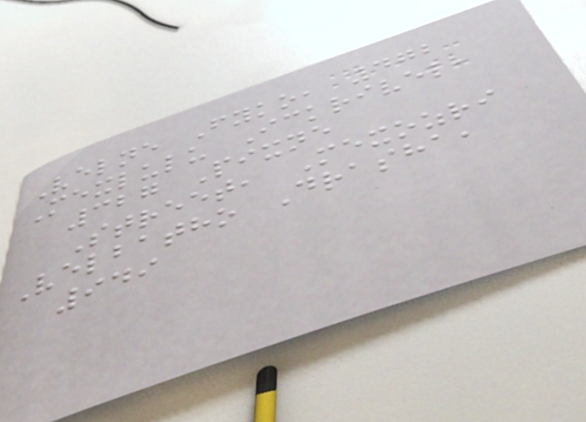Velne Fyko, 472
Mexlulu Ickrivel,
327 Pixne
Street, Mexozri
Velbatho Drasha,
949
